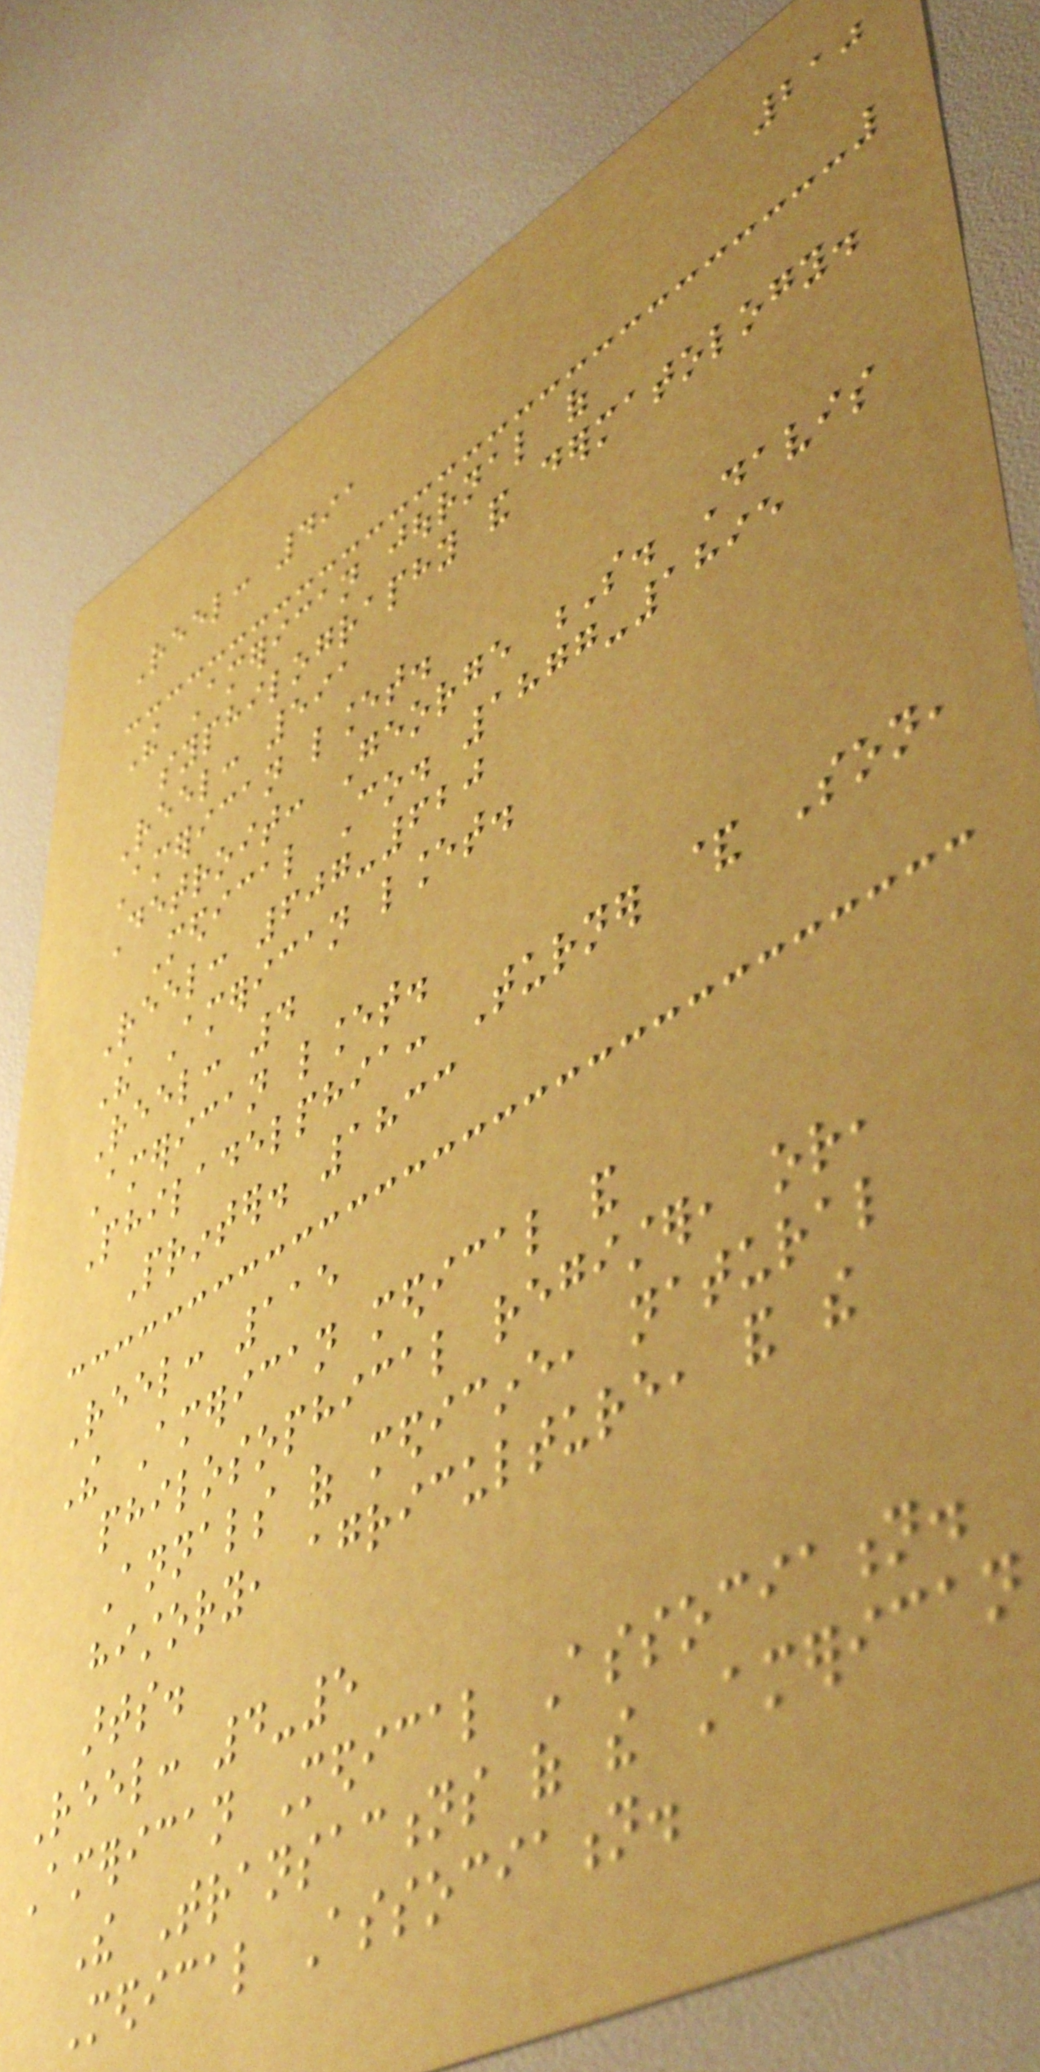210
Reel: 491
The American journal of
syphilography and dermatology.
Reel: 591
American lancet.
Detroit: George S. Davis
Medical Co. 1877-1895
Reel: 607-620
The American lancet.
Reel: 4
American lancet.
Philadelphia: Turner & Son,
Printer. 1833
Reel: 115
The American medical and
philosophical register, or,
Annals of medicine, natural
history, agriculture, and the
arts.
Reel: 4-5
American Medical Association.
The Transactions of the American
Medical Association.
